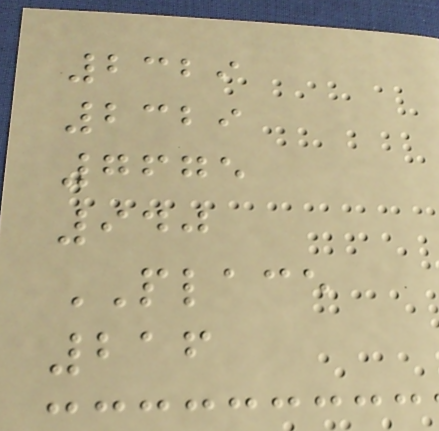2329
2329
7675
940
PLACE
216
